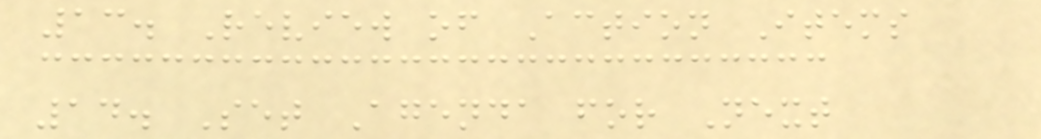13. Review of Action Items
14. Set Agenda for Next
